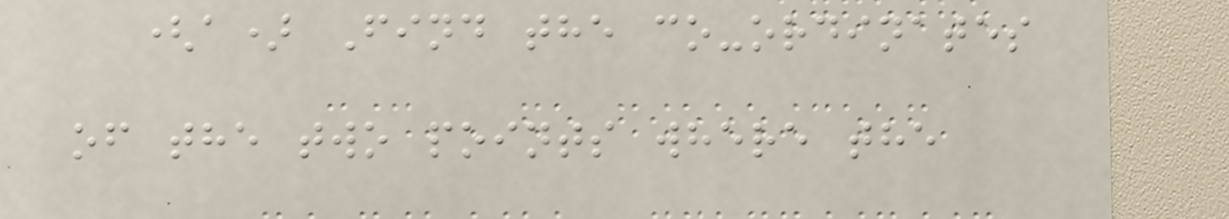(a) Find the co-ordinates
of the two points where the
